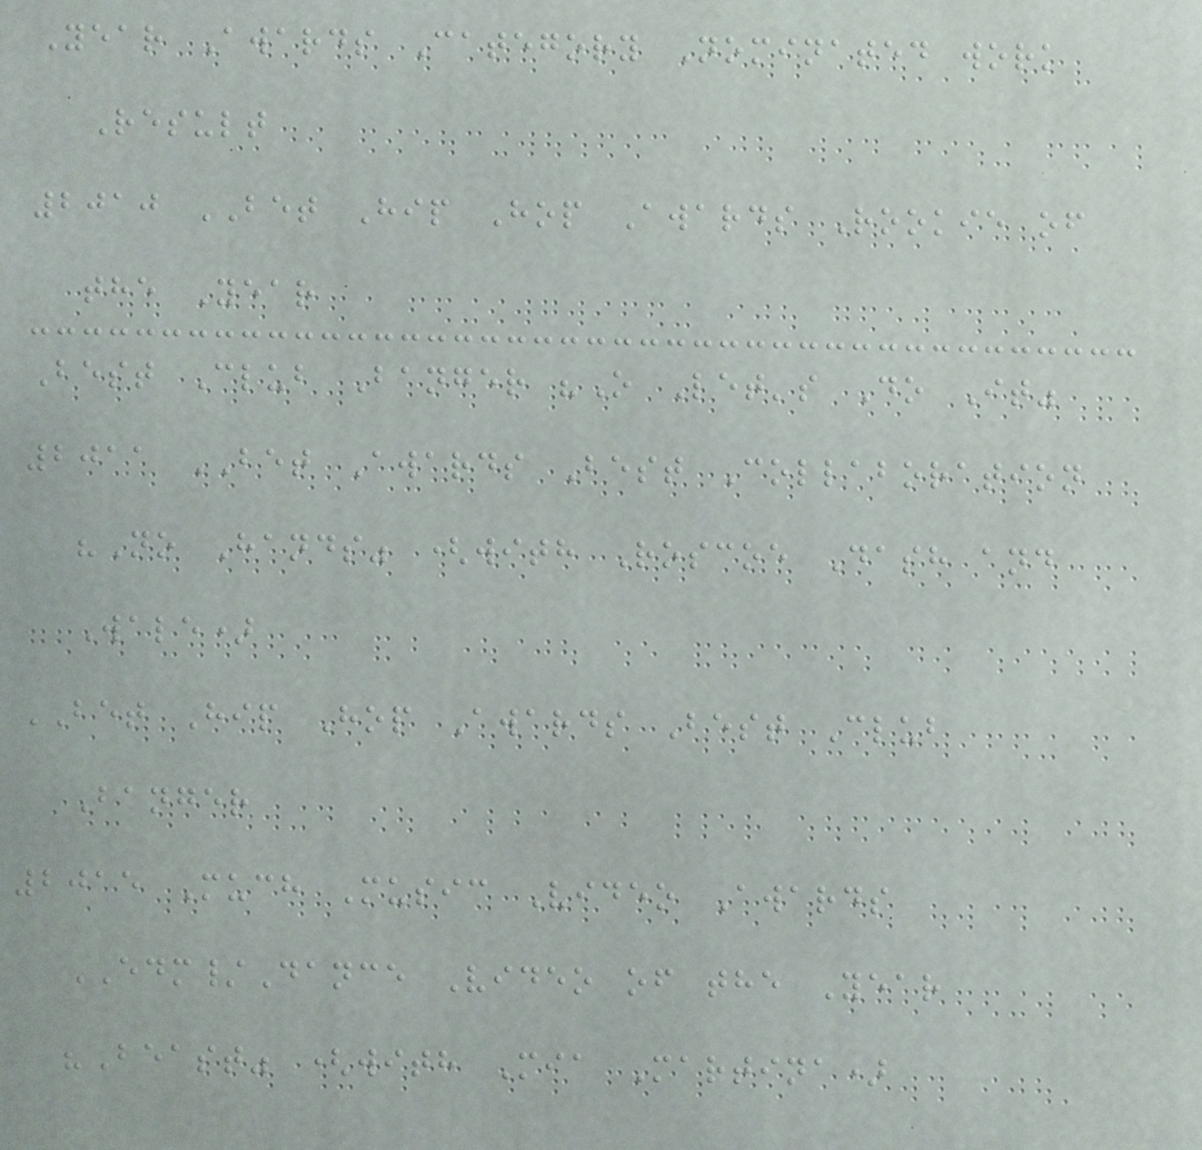Year Awards Category Nominated work
Result
2010 BET Hip Hop Awards Rookie of
the Year
Best Club Banger "O Let's Do It"
2011 BET Awards Best Collaboration
"No Hands" (with Roscoe Dash and
Wale)
BET Hip Hop Awards Best Club
Banger
2015 Much Music Video Awards
EDM/Dance Video of the Year
"Beast" (with Mia Martina)
